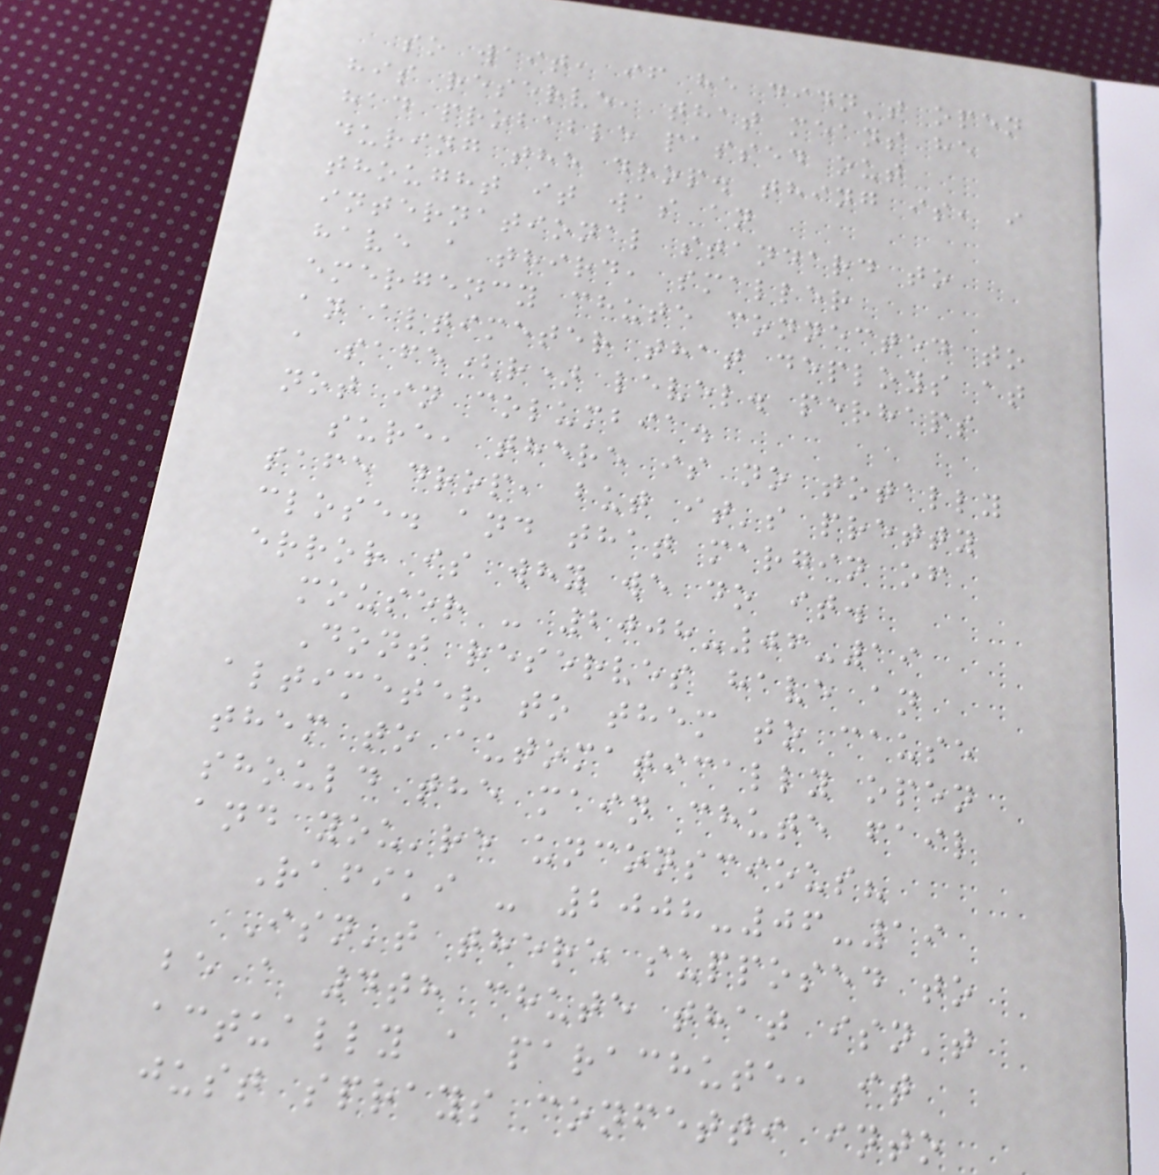so wait, if he didn't open
his reserve, that means he
had probable passed out
during the drop. thing is, i
thought it was an
international standard to
have a third, smaller
emergency chute connected to
an altimeter that deploys at
a safe(r) level. perhaps
not in columbia.
sure, there is no totally
safe drop, but it's pretty
close. and that margin of
error is why we do it.
mouser - 2008-06-19
Dont reserves have an
altimeter to them to cause
them to automatically open
should the main chute fail
and you're unconscious?
Rafiki - 2008-06-19
Isn't there supposed to
be a 4th chute that isn't
actually a parachute, it
just sprays confetti into
